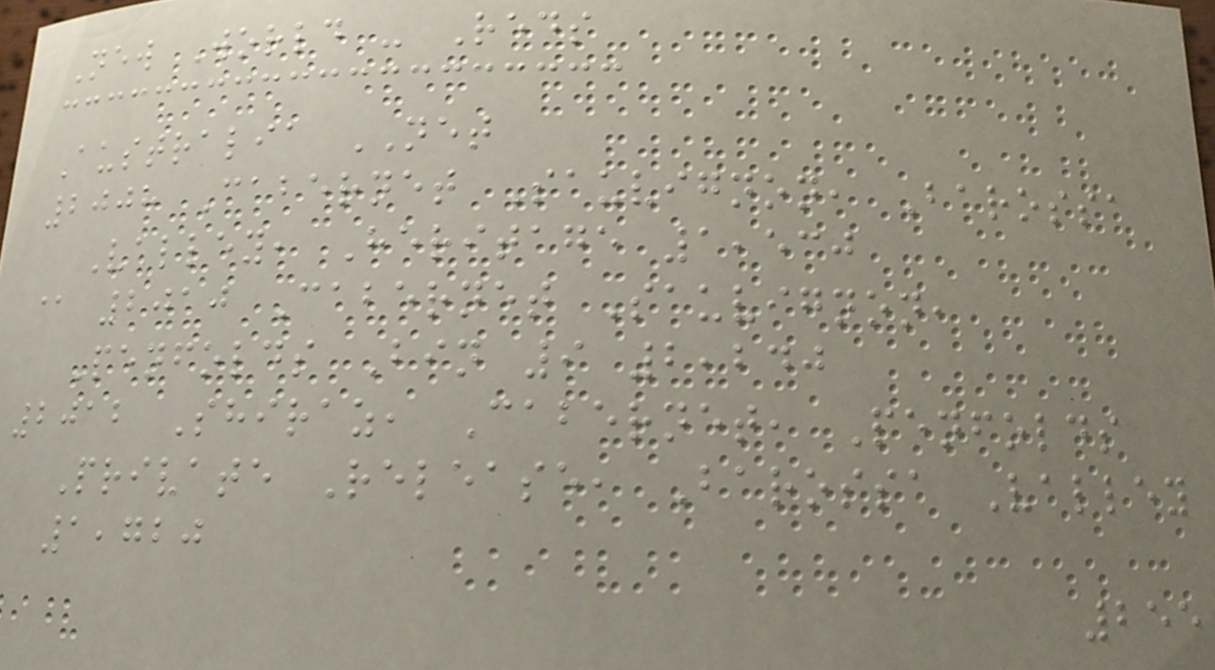New World - Reds
Australia NET
2008 Cabernet Sauvignon, Barossa
Valley, Heritage 1,530
@ 2010 Cabernet Sauvignon,
Penfolds Bin 9 2,240
2012 Shiraz, Cabernet, Penfolds
Private Release, Barossa Valley
1,720
255
